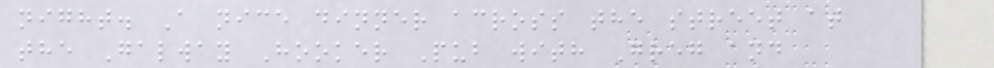night. A nice dinner across the street at
the Galway Hooker Pub with Greg and
